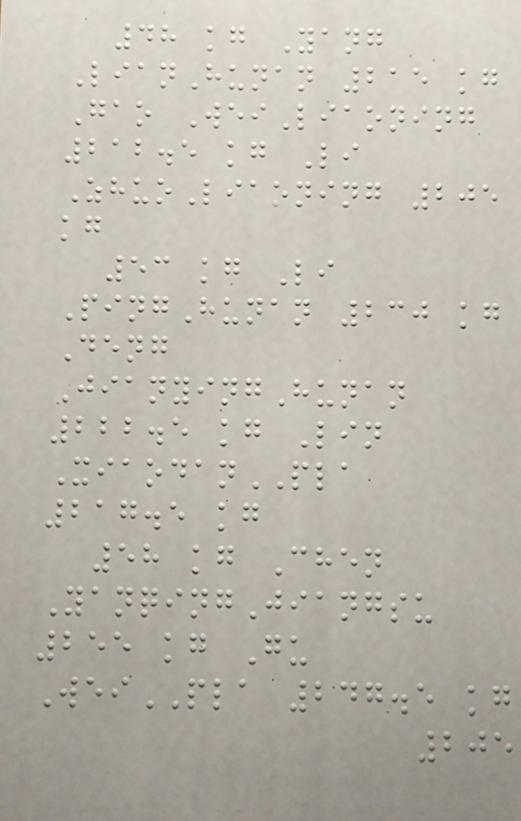48 kg Yang
LianHunan 215 kg
Gao WeiLiaoning
212.5 kg Li
ZhuoLiaoning 205
kg
53 kg Li
PingHunan 230 kg
Deng
JianyingHunan
222.5 kg Lin
XiaodanPLA
217.5 kg
58 kg Chen
YanqingJiangsu
255 kg Gu
WeiPLA 247.5 kg
205
